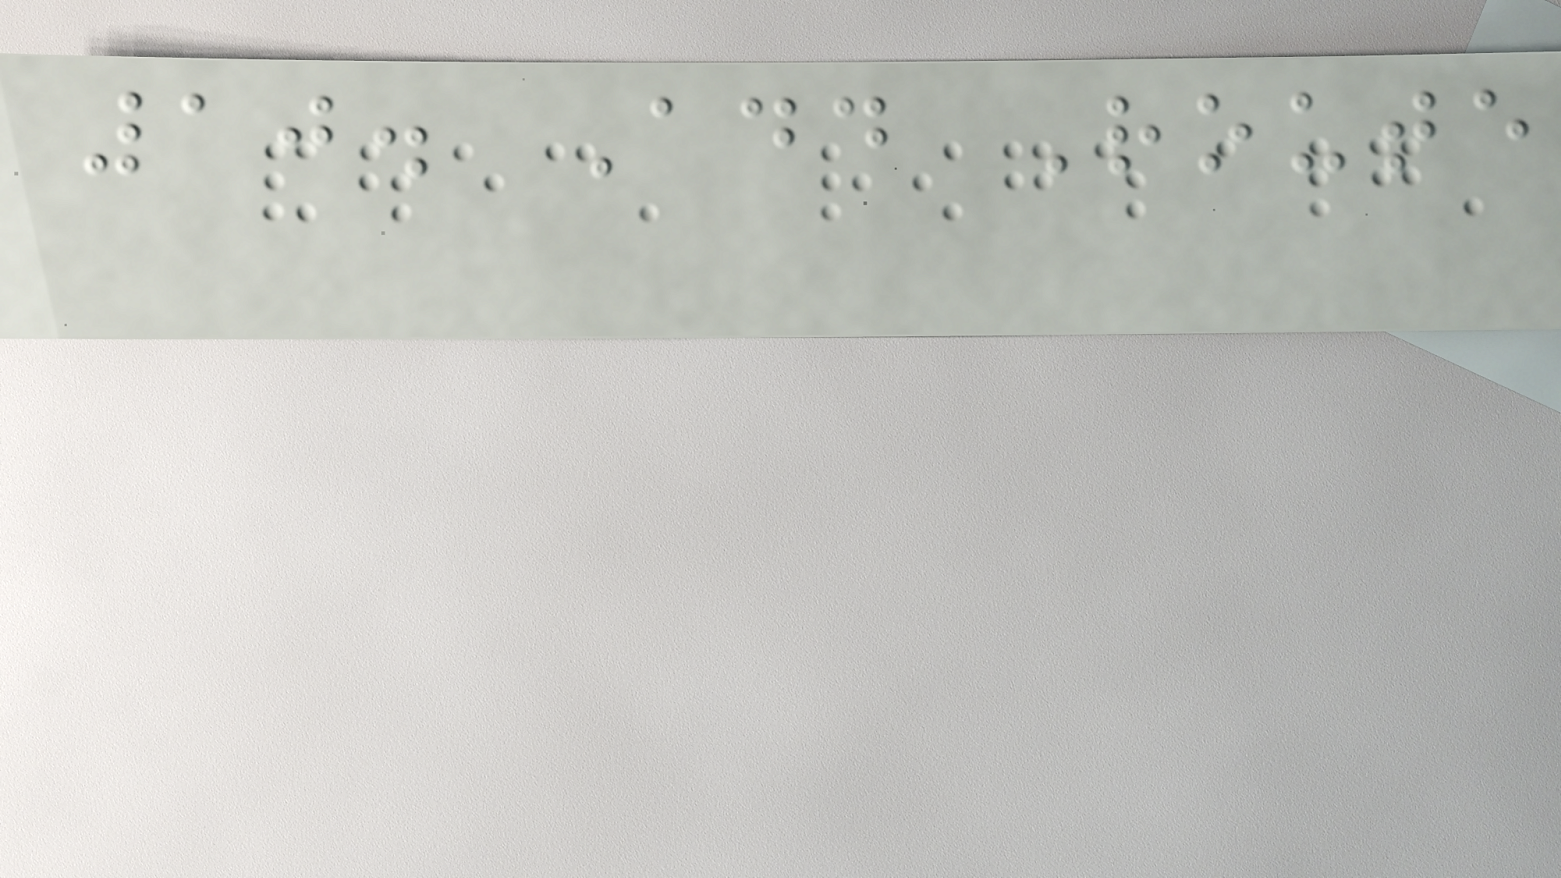10. Add Route
